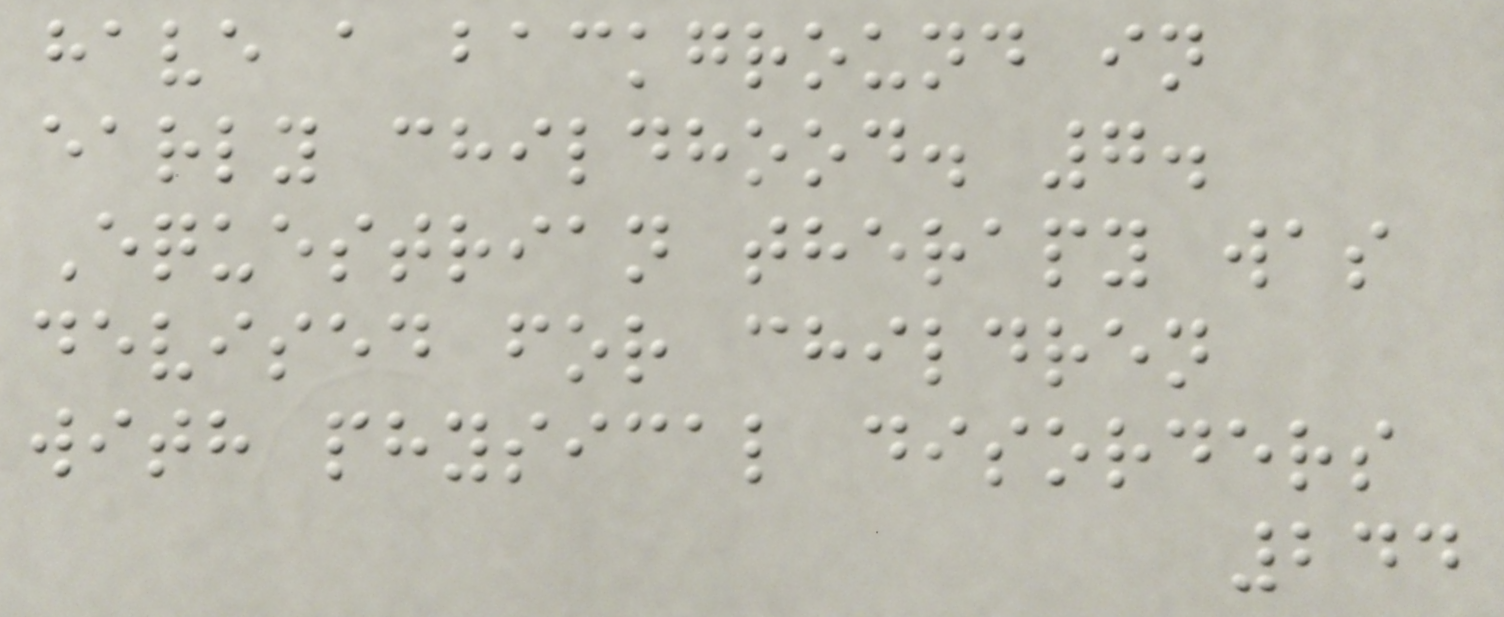have a background in
early childhood. 7.
Equestrian therapy was
devised for children
with physical disorders
244
